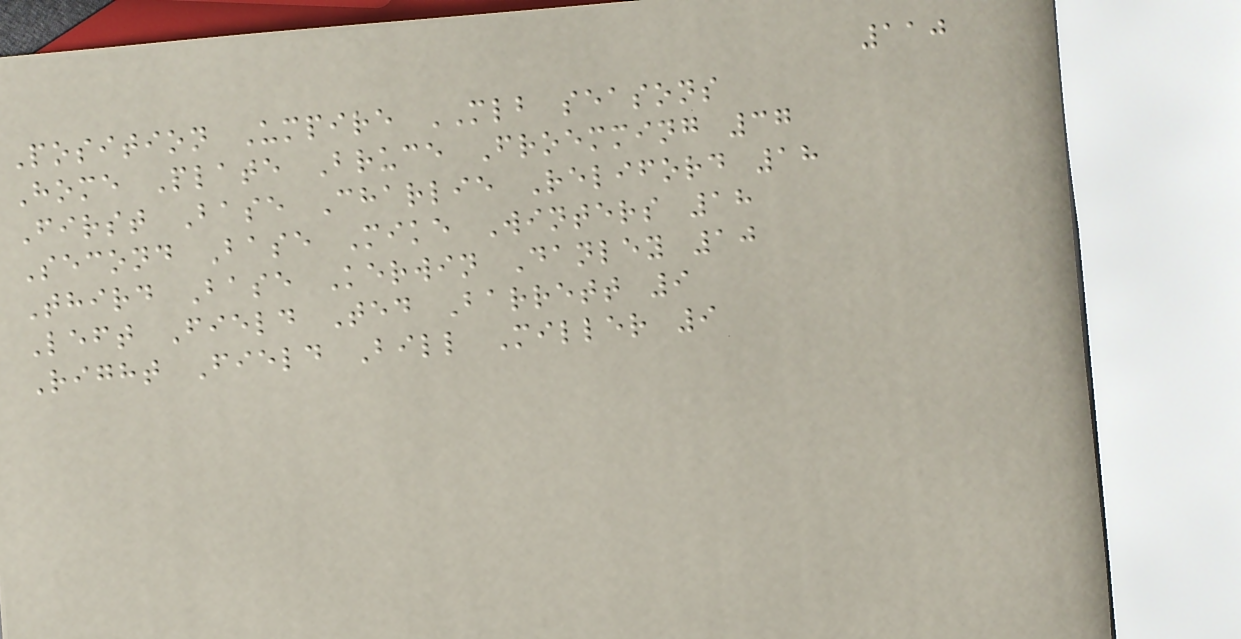110
Position Umpire MLB seasons
Home Plate Bruce Froemming 37
First Base Charlie Reliford 18
Second Base Mike Winters 18
Third Base Kerwin Danley 10
Left Field Ted Barrett 9
Right Field Bill Miller 9
